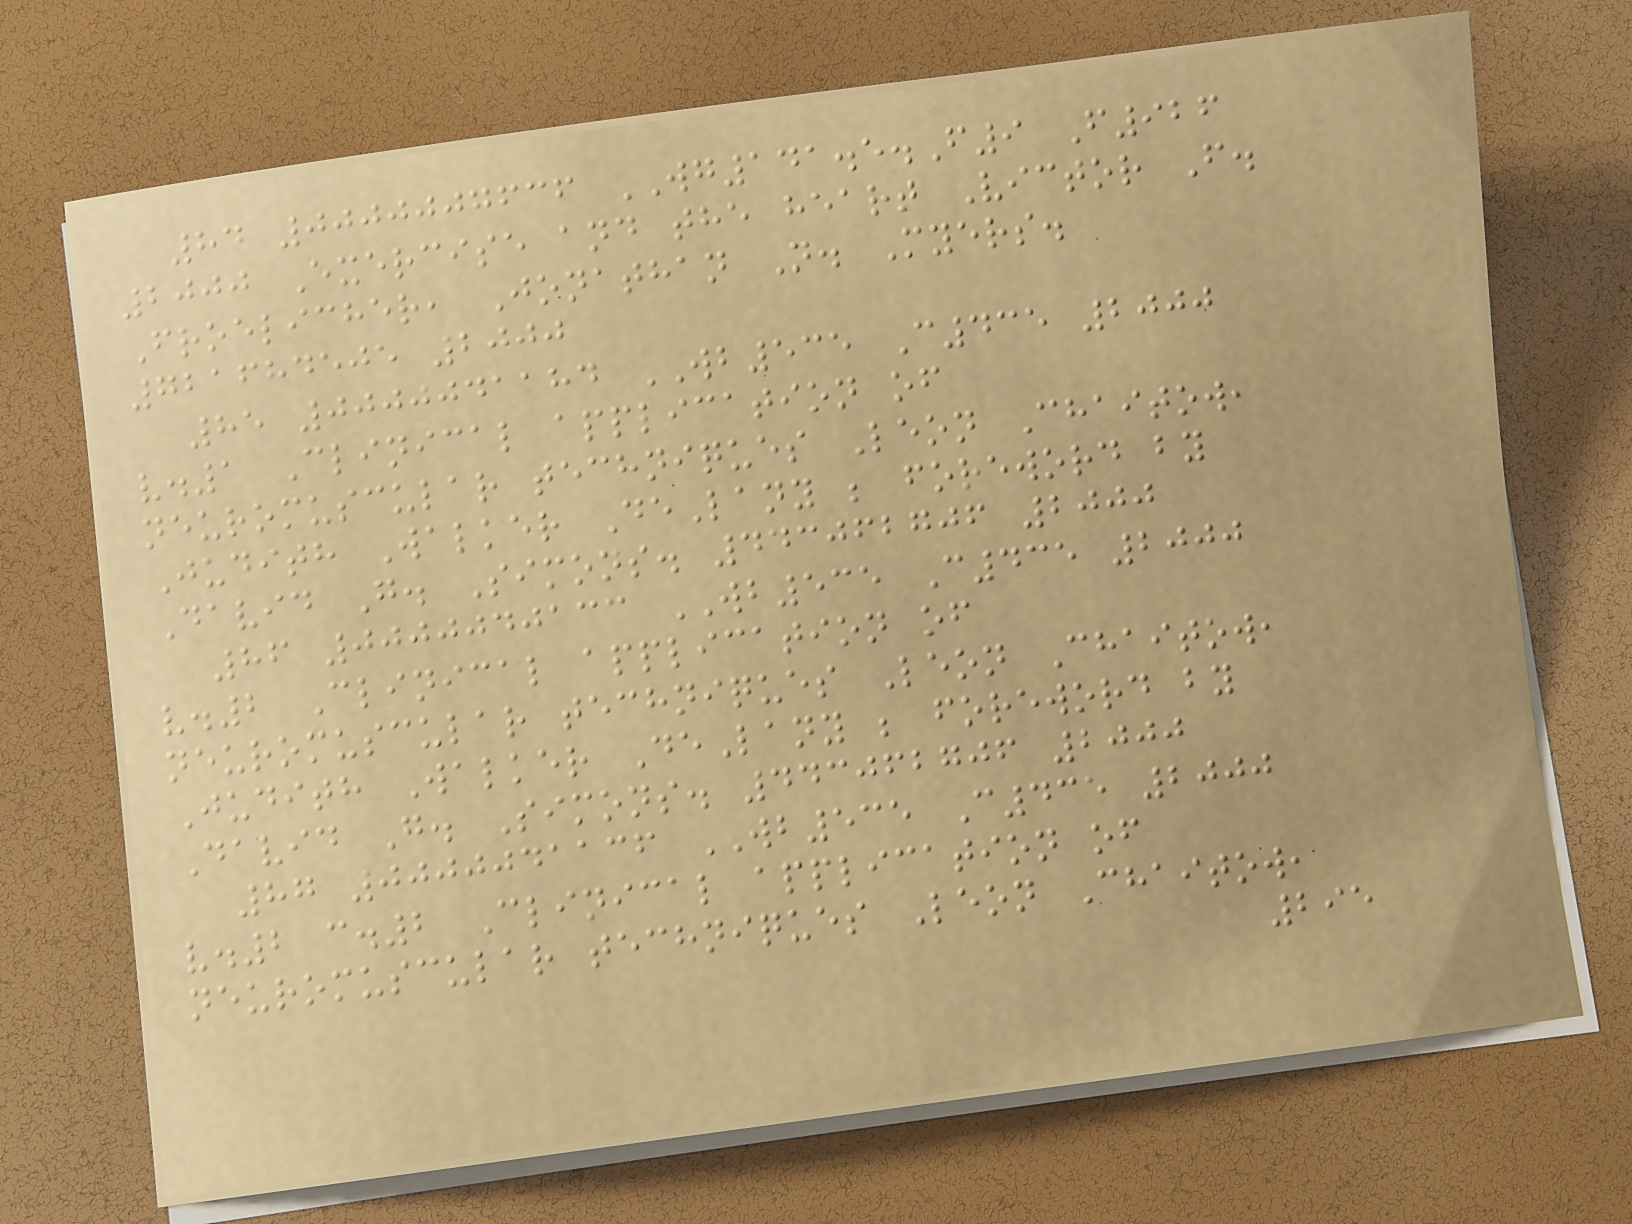84 0000007636 WG141.5.F9 F926
2000 Exercise and the heart Victor F.
Froelicher, Jonathan N. Myers.
721684505 2000
85 0000041184 WB535 C435 2000
v.1 Clinical application of
neuromuscular techniques Leon Chaitow,
Judith Walker DeLany ; foreword by
David G. Simons. 443062706 2000
86 0000040133 WB535 C435 2000
v.2 Clinical application of
neuromuscular techniques Leon Chaitow,
Judith Walker DeLany ; foreword by
David G. Simons. 443062706 2000
87 0000041136 WB535 C435 2000
v.2 c.2 Clinical application of
neuromuscular techniques Leon Chaitow,
295
